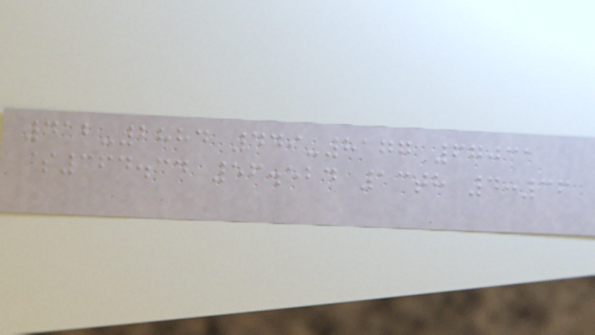412-2884 449-8177 67031
$364.34 56.524 13th 4:36
